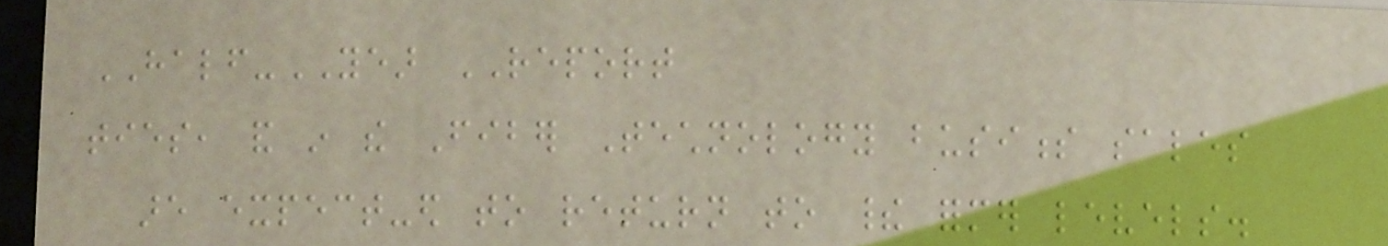HALF-YEAR REPORT
ties, and in the Fiber Technology business sales
are expect-ed to return to their former levels.
